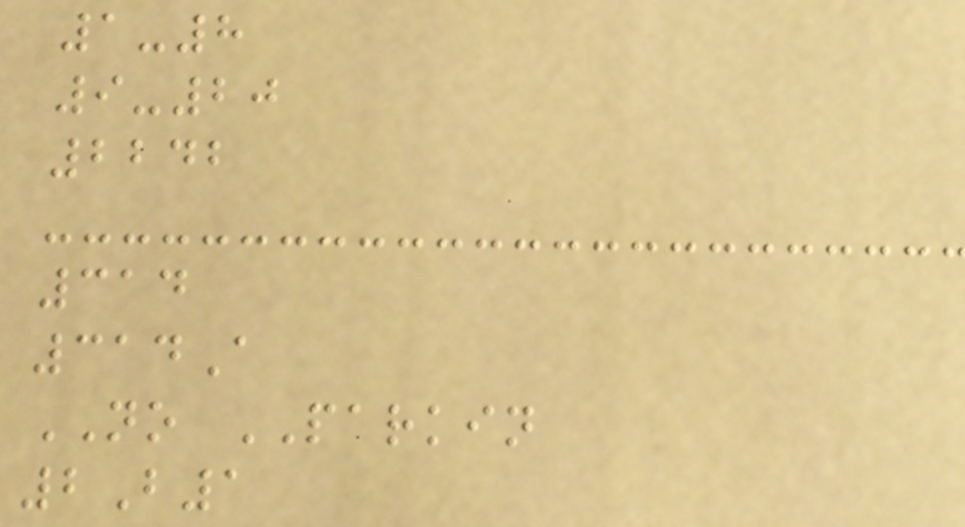1-8
9-20
2242
314
314A
NO PARKIN
2B1
